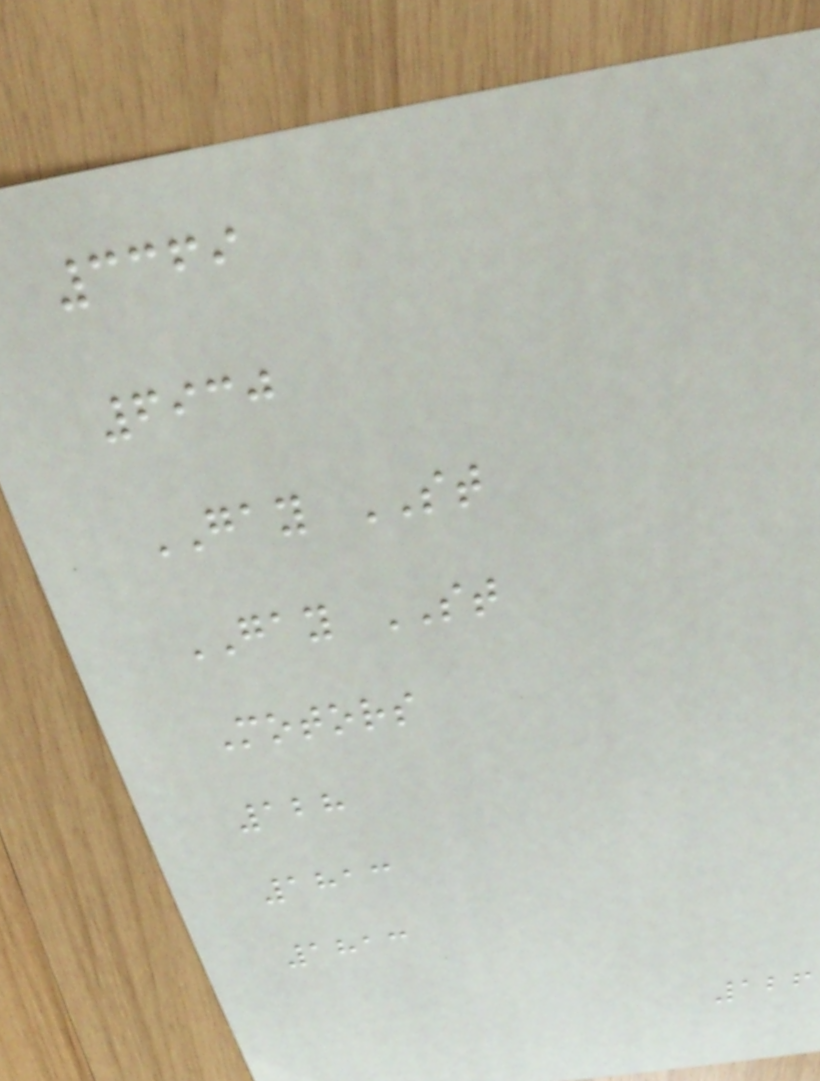3369
6930
GAY ST
GAY ST
Motors
128
1813
1813
126
